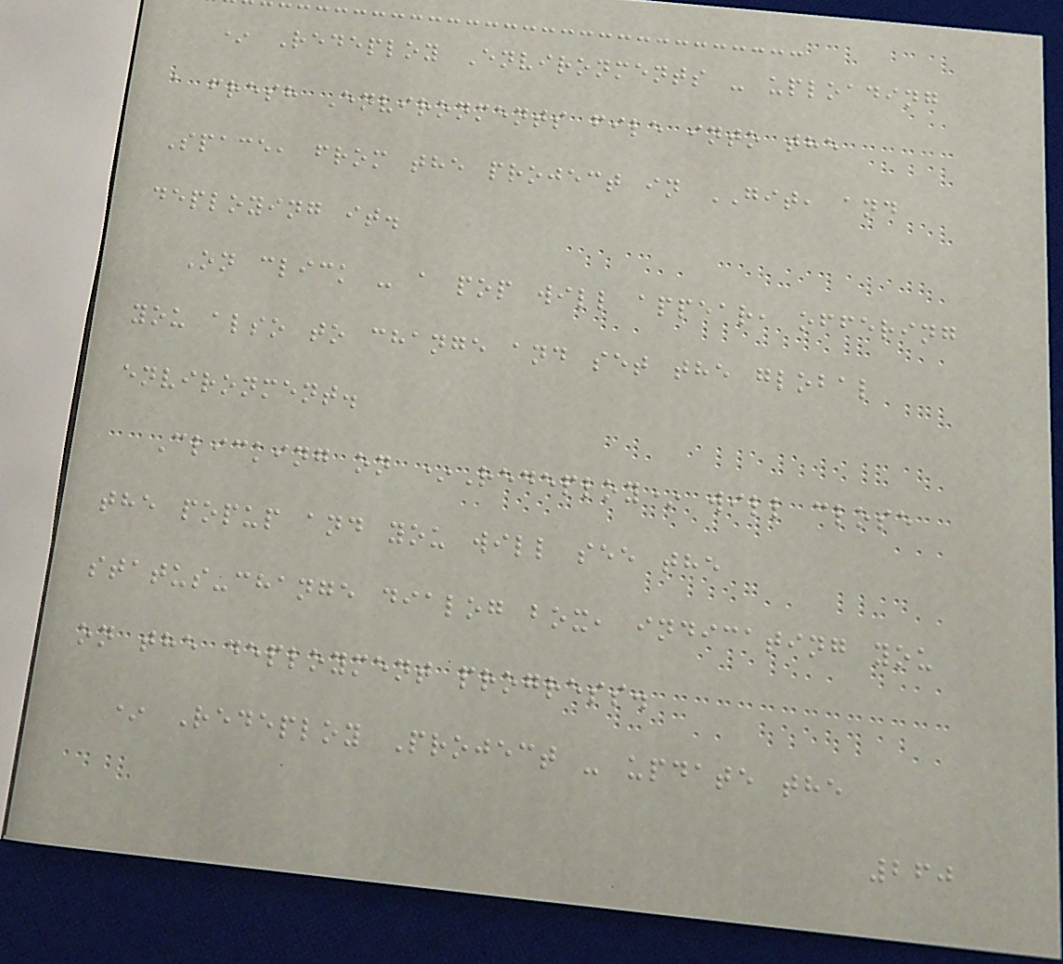* Redeploy Environments - uploading
a fresh Environments file into the
Space, from the project in GIT, and
deploying it.
On click - a pop will appear, offering
you also to change and set the global
environment.
Clicking on *Redeploy* will close
the popup and you will see the
status-change dialog box, indicating you
on the deployment progress.
* Redeploy Project - update the
260
